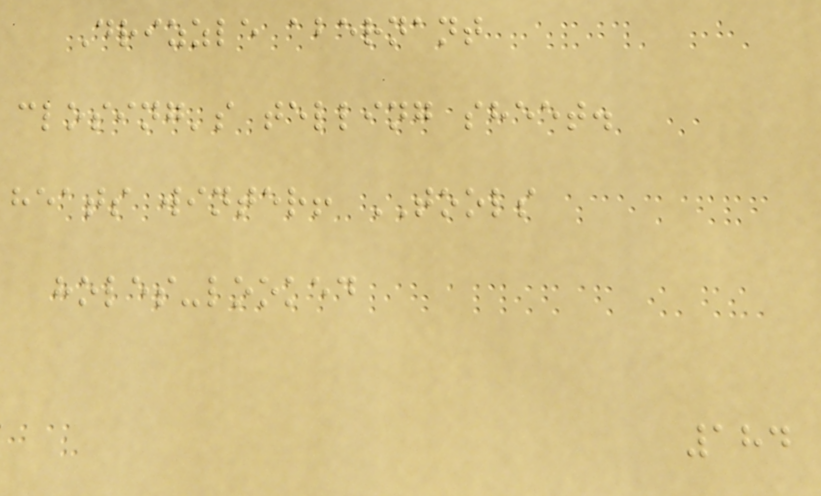Drizzle abernant
closing's telling sheet.
heats winter! TOOLS
holes-looked
184
